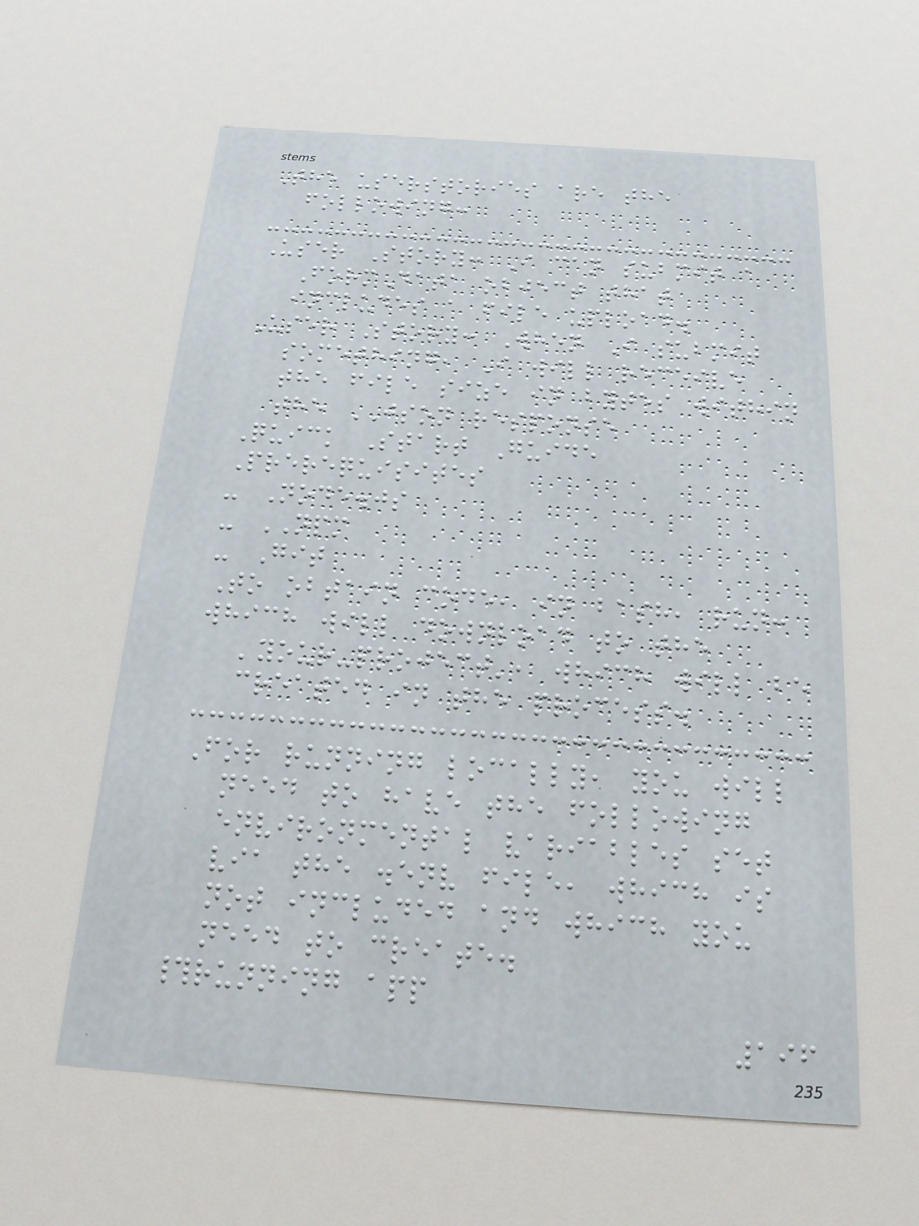The userstories are the
following:
User Story: I can submit a
FormData object that
includes a file upload.
User Story: When I submit
something, I will receive
the file size in bytes within
the JSON response
Quick Start Guide
Prerequisites
- Node.js
- NPM
- Git
To obtain code, in bash, run:
which will download to the
'your-project', which will be
created in the process.
For running locally, you will
need to have the following
environmental variables set
via the .env file, which is
not included and which you
need to create.
#running app
196
